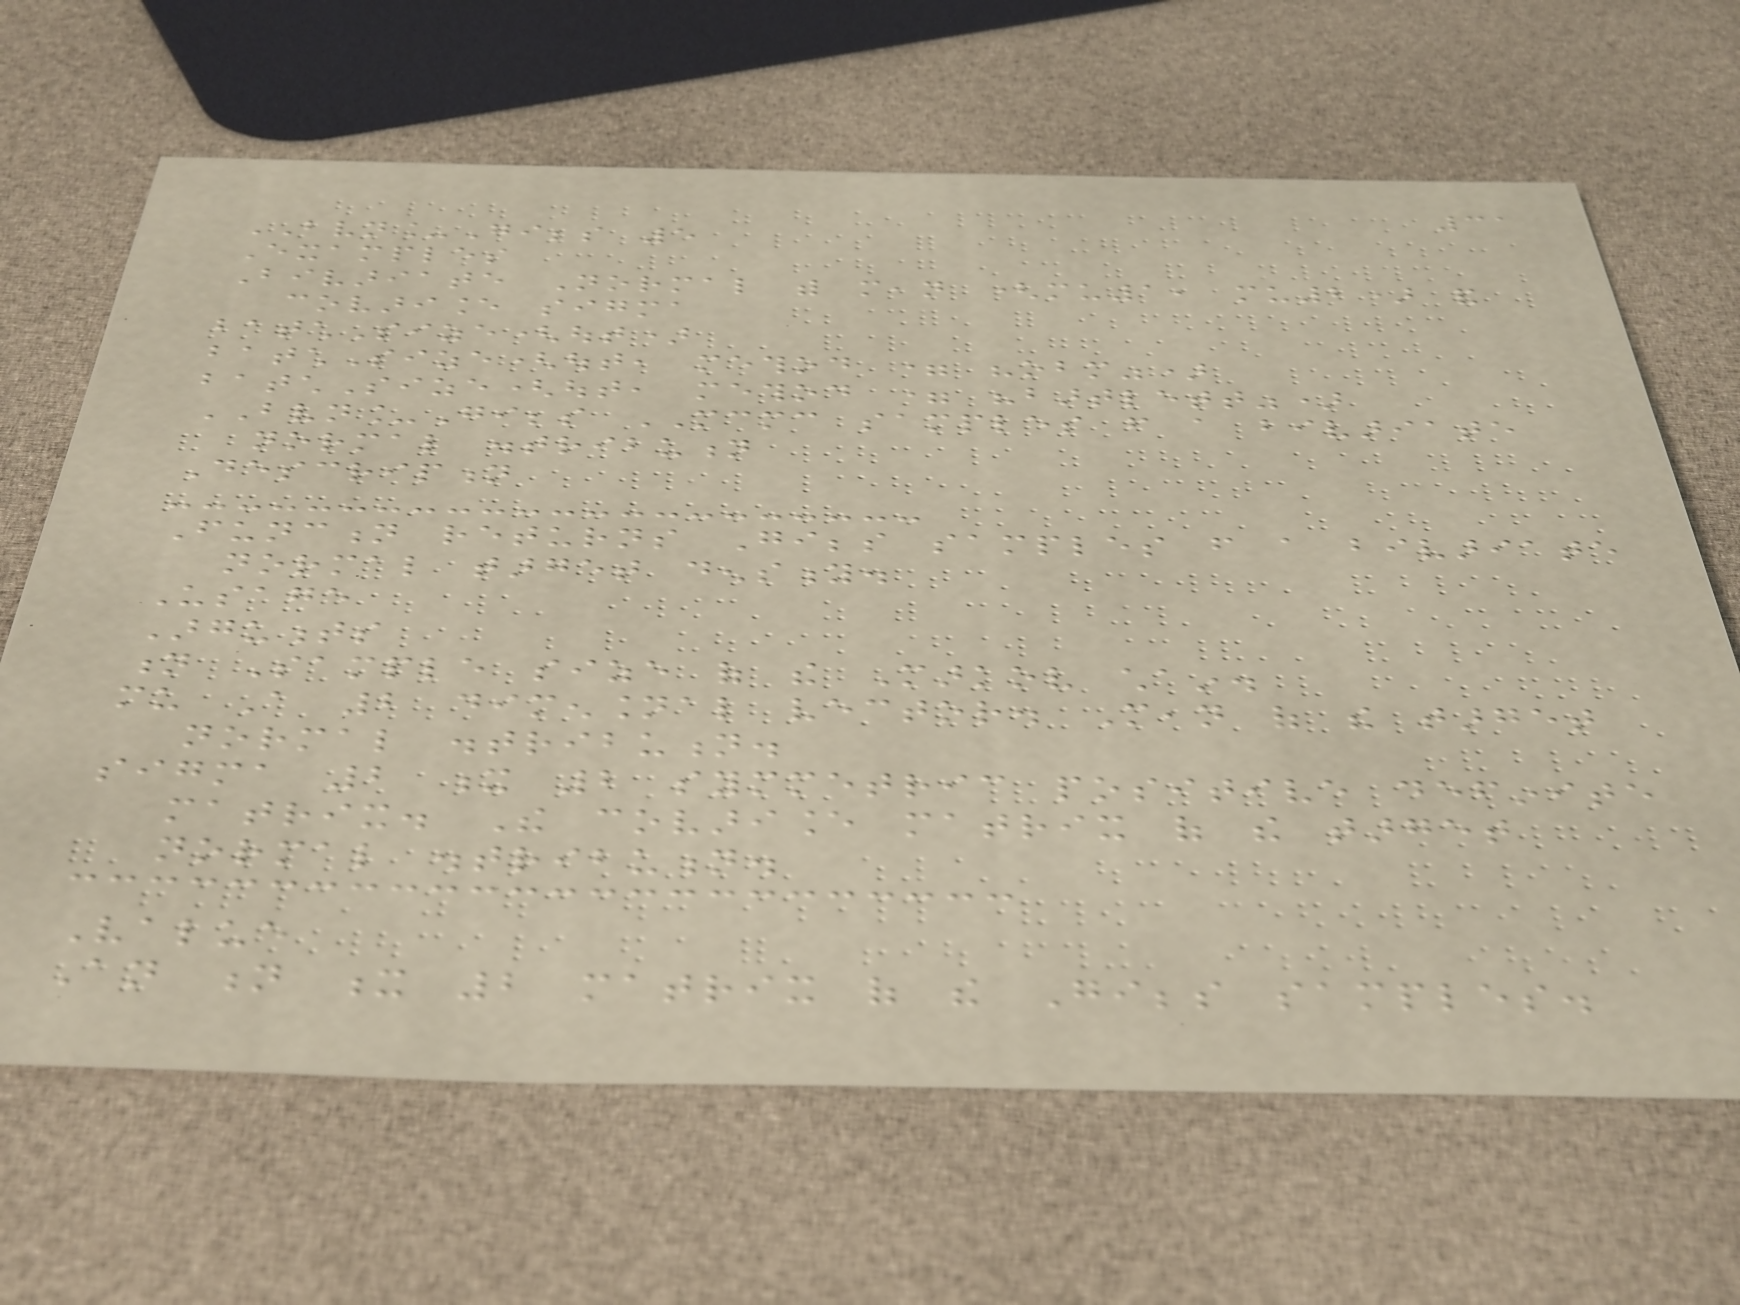31
BVN_Gibbs 5
Examples
Bivariate Normal with mean (mu1, mu2) and
covariance sigma
batchSize(out)
batchSize(out, method = "obm")
batchSize(out, method = "bartlett")
BVN_Gibbs MCMC samples from a bivariate
normal distribution
Description
Function returns Gibbs samples from a bivariate
normal target density.
Usage
Arguments
n Sample size of the Markov chain.
mu A 2 dimensional vector. Mean of the target
normal distribution.
sigma 2 x 2 symmetric positive definite
matrix. The covariance matrix of the target
normal distribution.
Value
An n x 2 matrix of the Gibbs samples.
